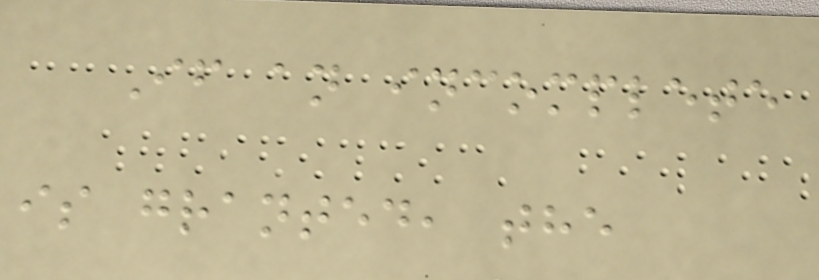If an incomplete
is granted, the
